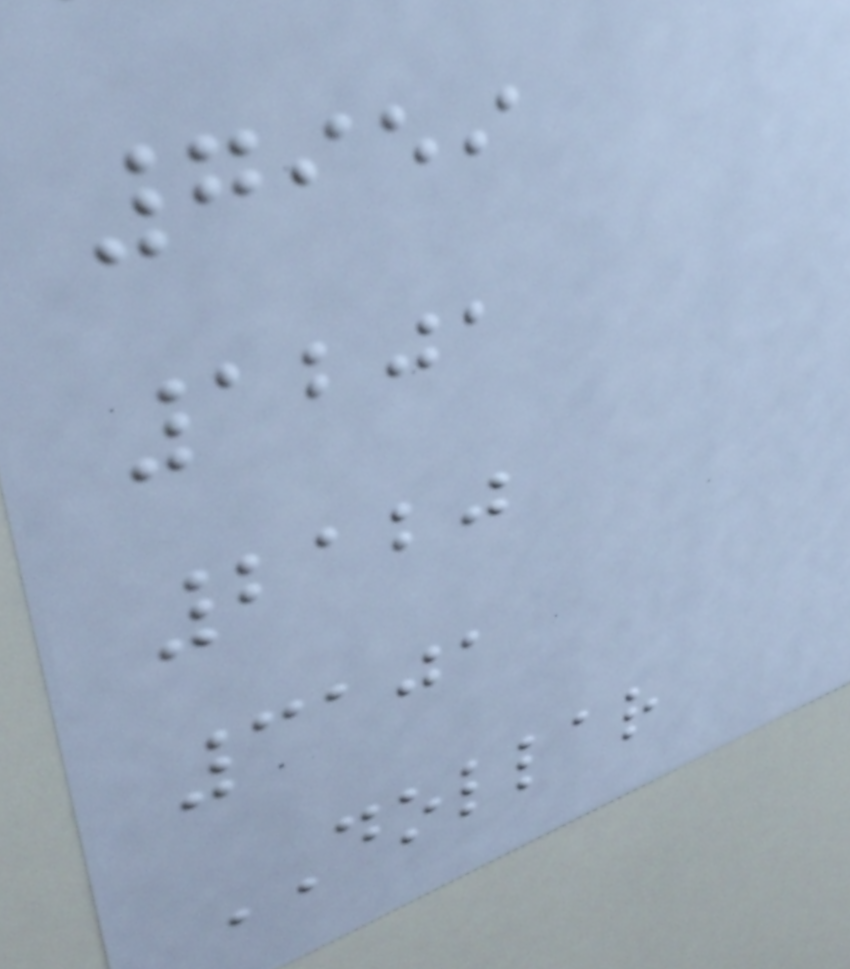7959
1201
2120
3101
DOLLAR
